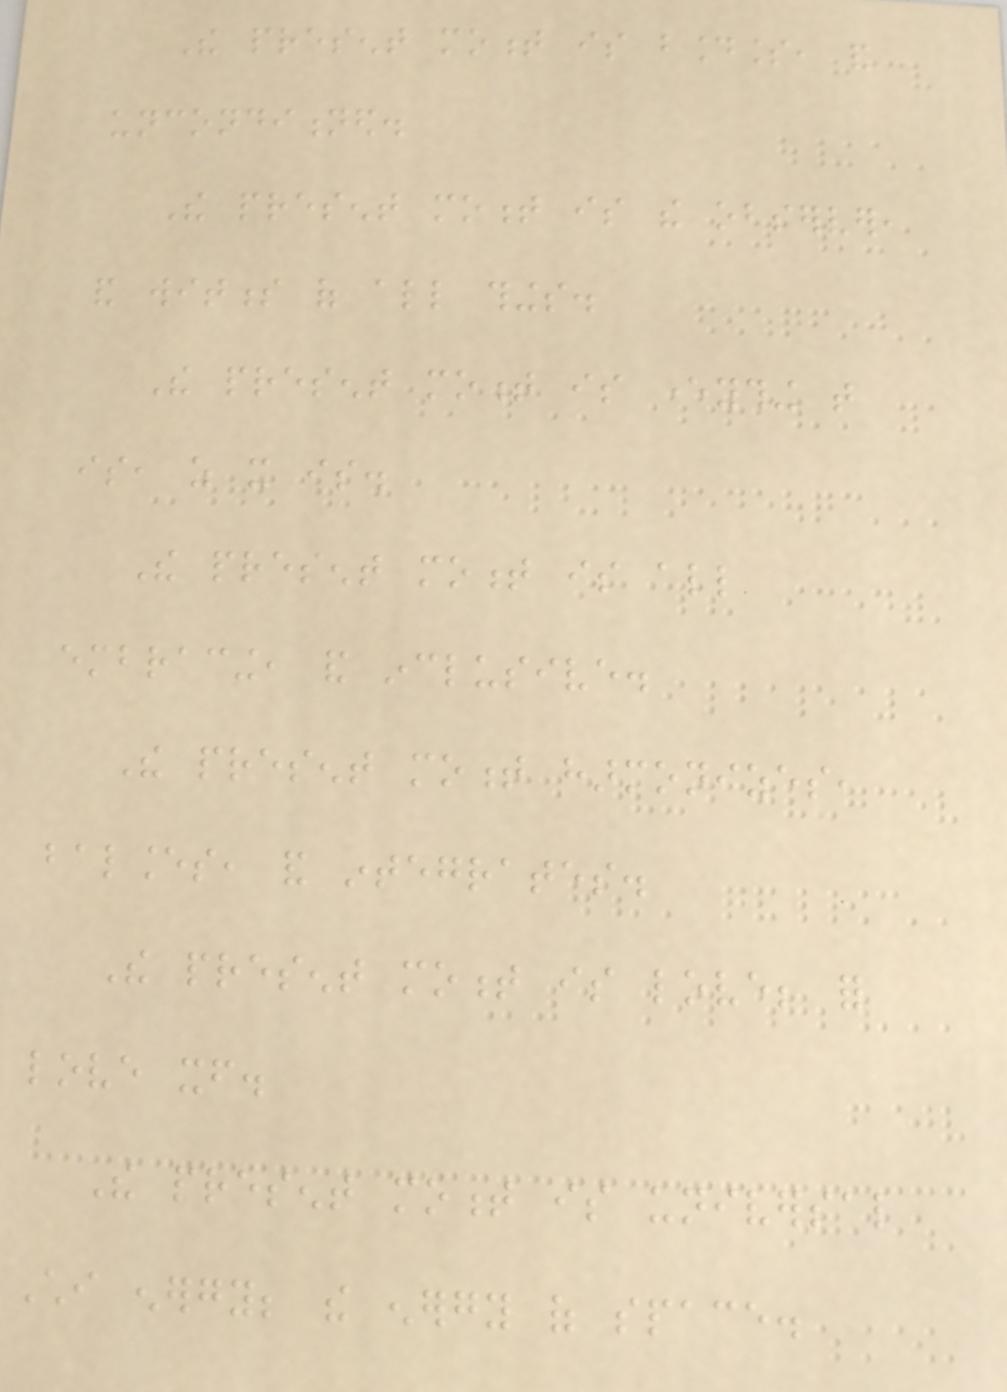The present moment is boundless, and
unconditioned.
The present moment is the observer,
and witness of all things.
The present moment is everything that
is, as it is.
The present moment is all
embracing, and inclusive.
The present moment harmonizes,
balances, and integrates.
The present moment is love; for
love itself.
The present moment is universal
Chi energy; the energy of space.
